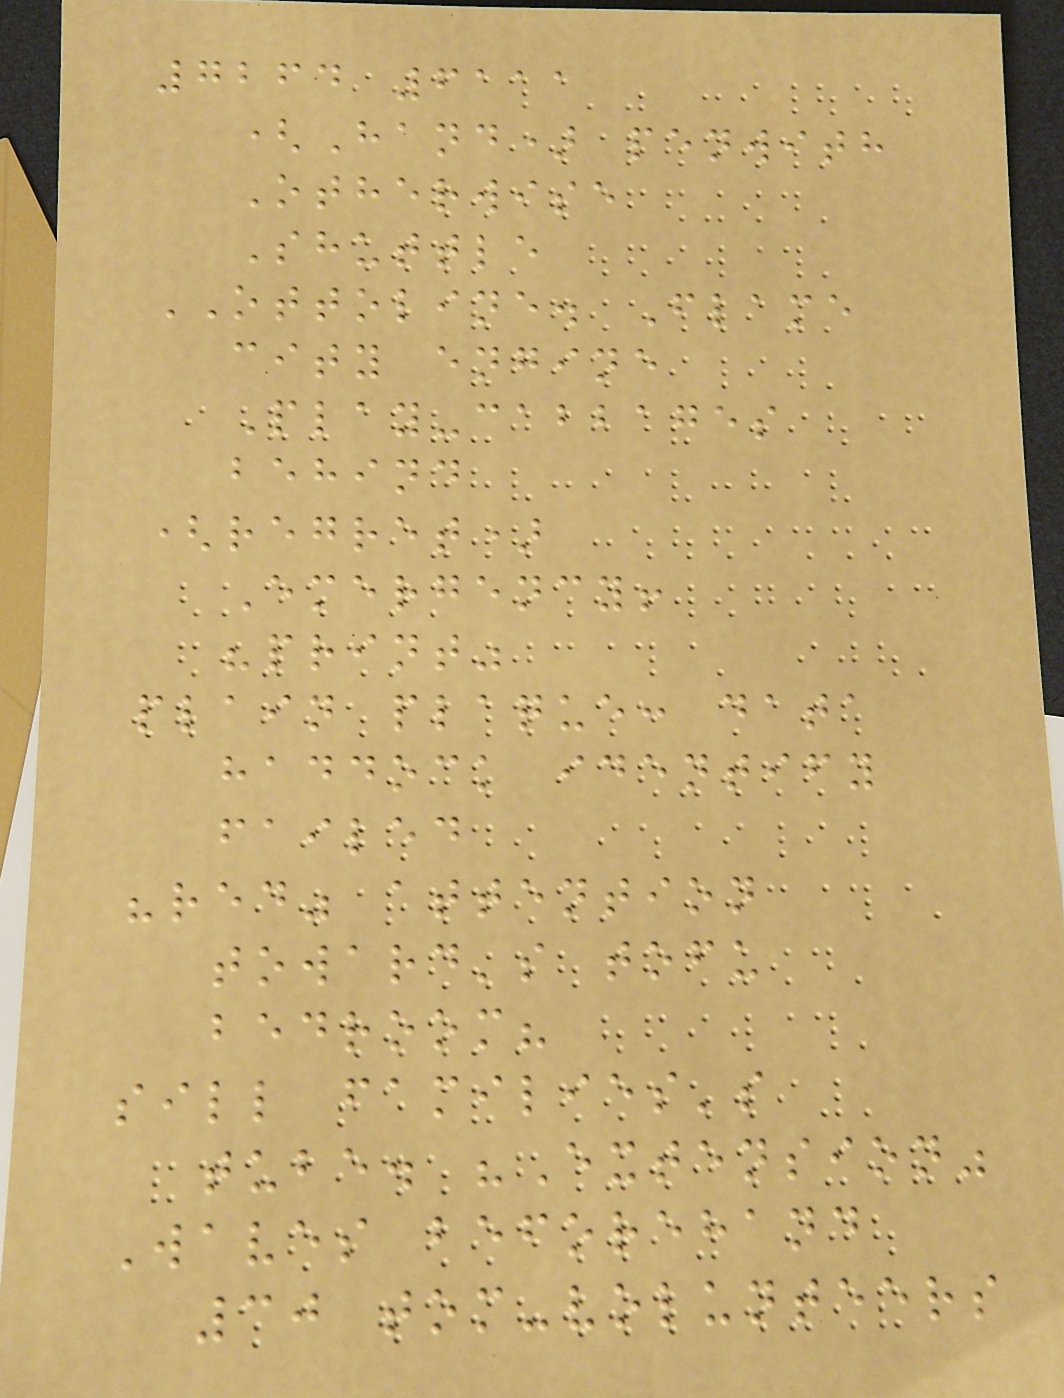7264 6111
(Hand) penwith
Otherwise
Shuttle
OTTOLINE. Flame
city engine
Play-cabbages
behind
(regret)
Emergency!
"print"
plain plaque: data
haddock identify
failed
"red" attention
toward's tofu
bedroom?
sill families's
tube. "Extension"
Waves beforehand
30 tom-volunteers
